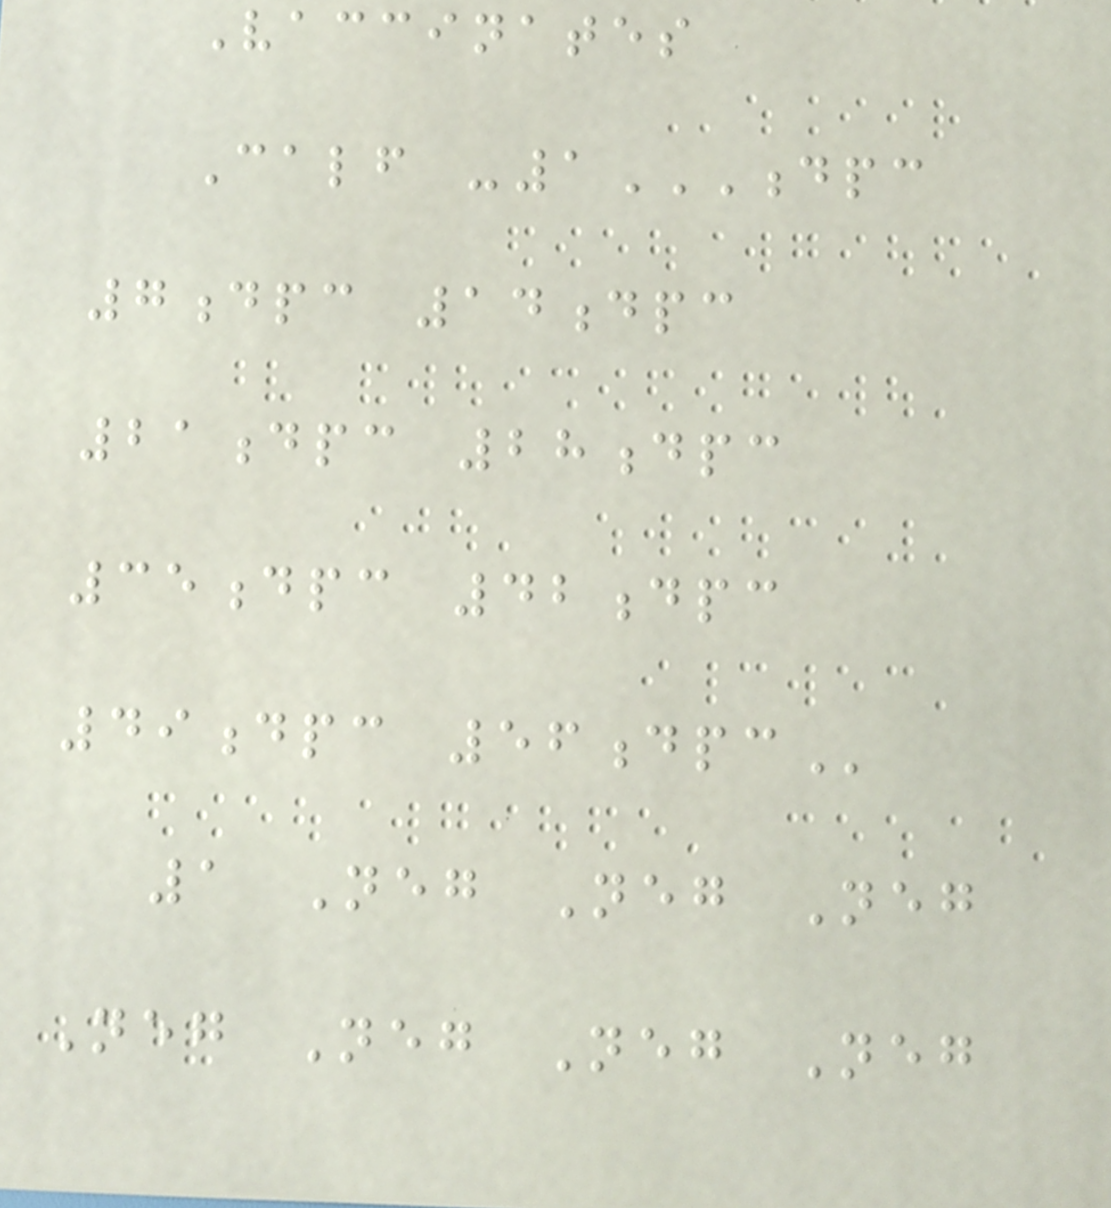Vaccinates
Calf -1DPC
7DPC 14DPC
21DPC 28DPC
35DPC 42DPC
49DPC 56DPC
1 Neg Neg Neg
Neg Neg Neg Neg
